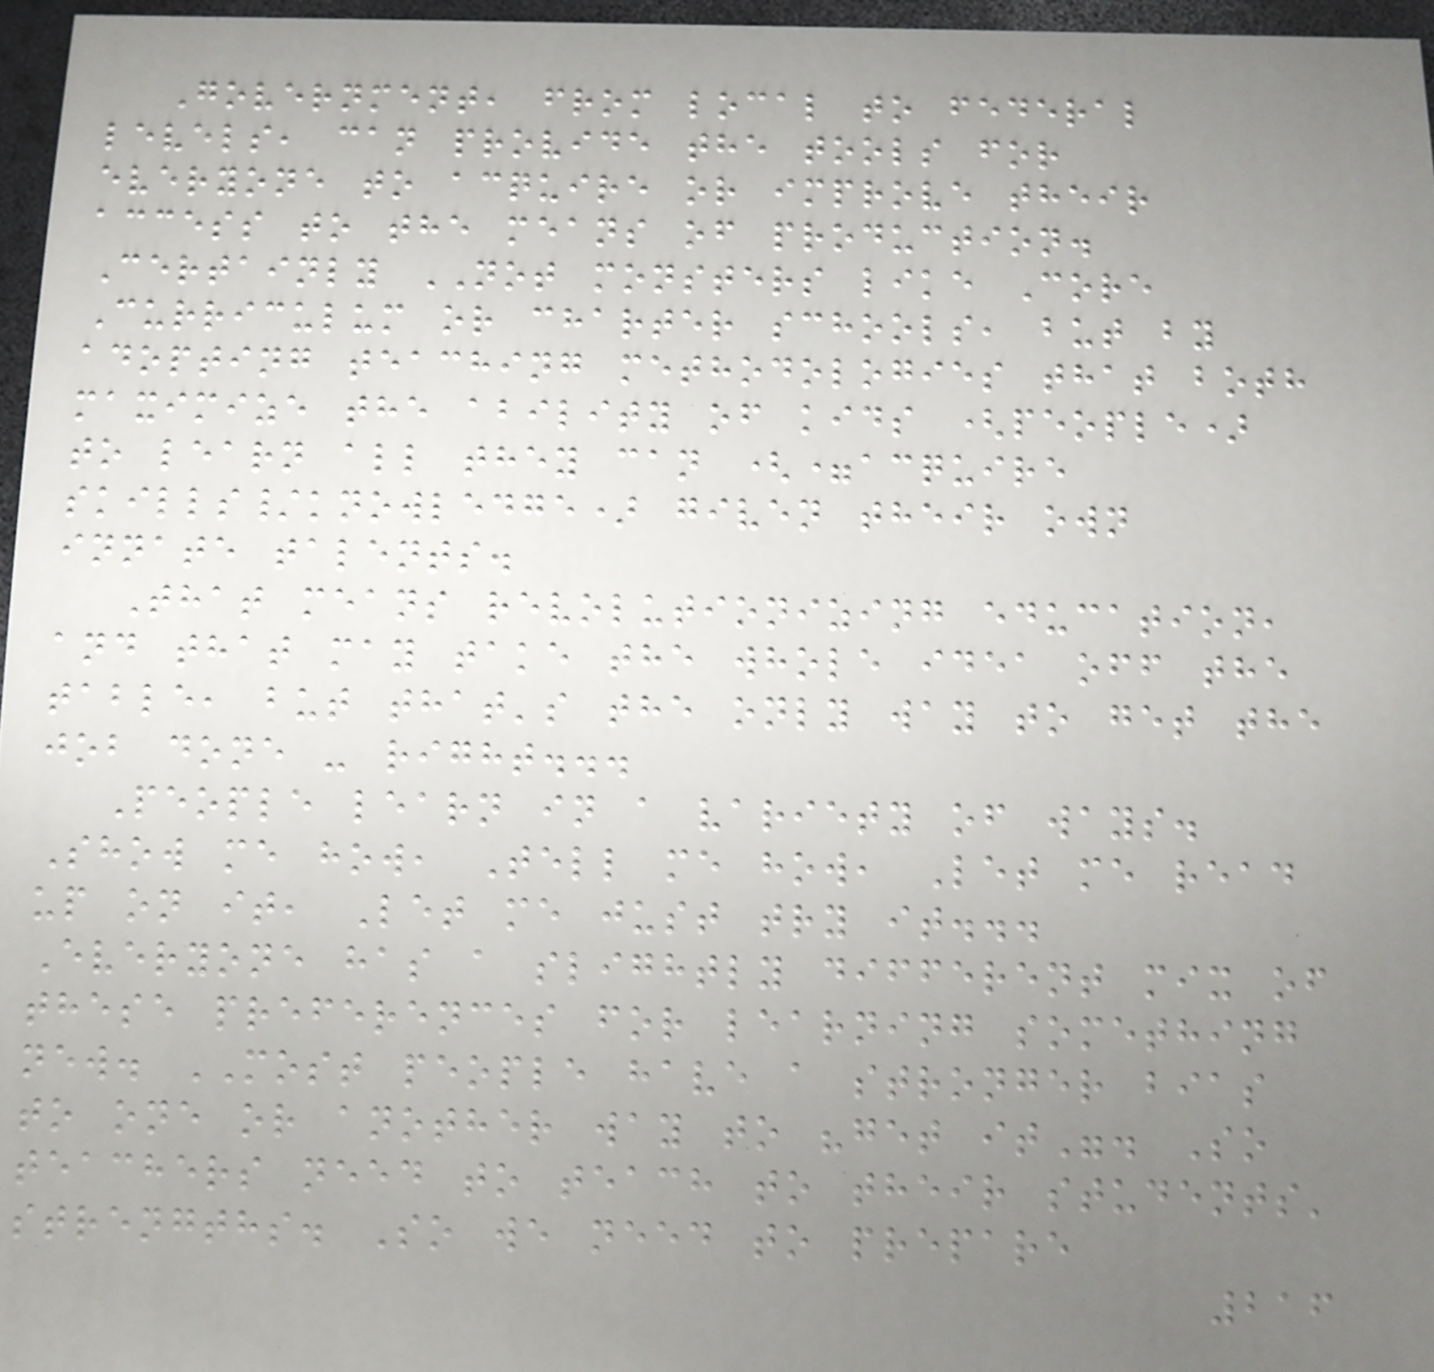Government, from local to federal
levels, can provide the tools for
everyone to acquire or improve their
access to the means of production.
Certainly NOT monsters like Core
Curriculum or charter schools, but by
adopting teaching methodologies that both
maximize the ability of kids (people)
to learn all they can (=acquire
skills/knowledge) given their own
innate talents.
That means revolutionizing education,
and that may take the whole idea off the
table, but that's the only way to get the
job done - right...
People learn in a variety of ways.
Show me how, Tell me how, Let me read
up on it, Let me just try it...
Everyone has a slightly different mix of
these preferences for learning something
new. MOST people have a stronger bias
to one or another way to "get it". So
teachers need to teach to their students'
strengths. So we need to prepare
216
